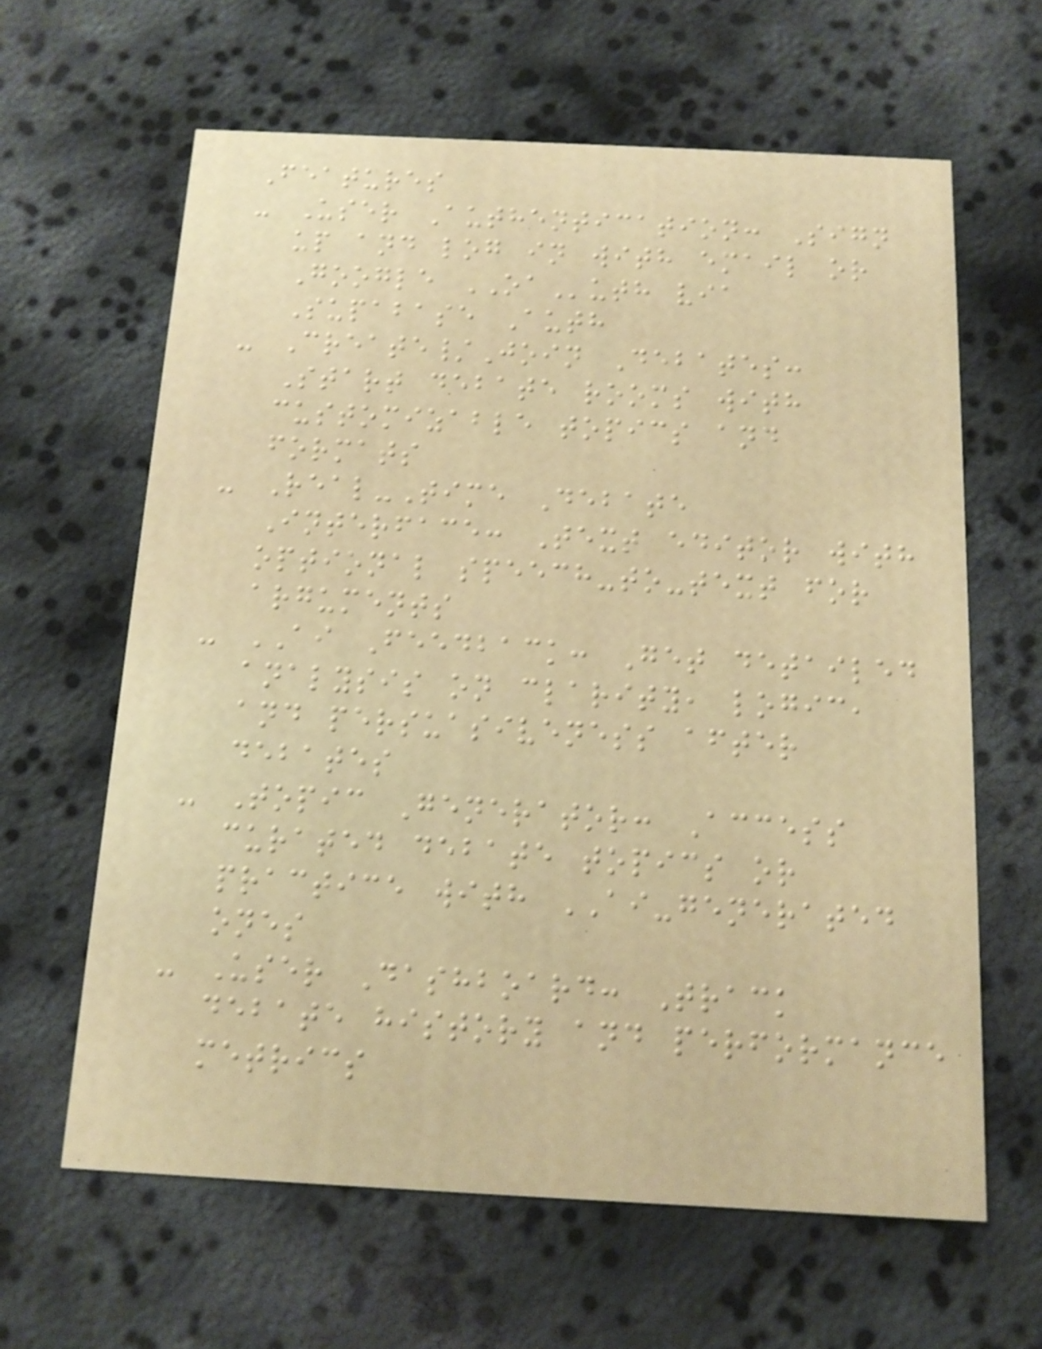Features
- User Authentication: Sign
up and log in with email or
Google OAuth via
Supabase Auth
- Create/Join Debates:
Start debate rooms with
customizable topics and
formats
- Real-Time Debate
Interface: Text editor with
optional speech-to-text for
arguments
- AI Feedback: Get detailed
analysis on clarity, logic,
and persuasiveness after
debates
- Topic Generator: Access
curated debate topics or
practice with AI-generated
ones
- User Dashboard: Track
debate history and performance
metrics
